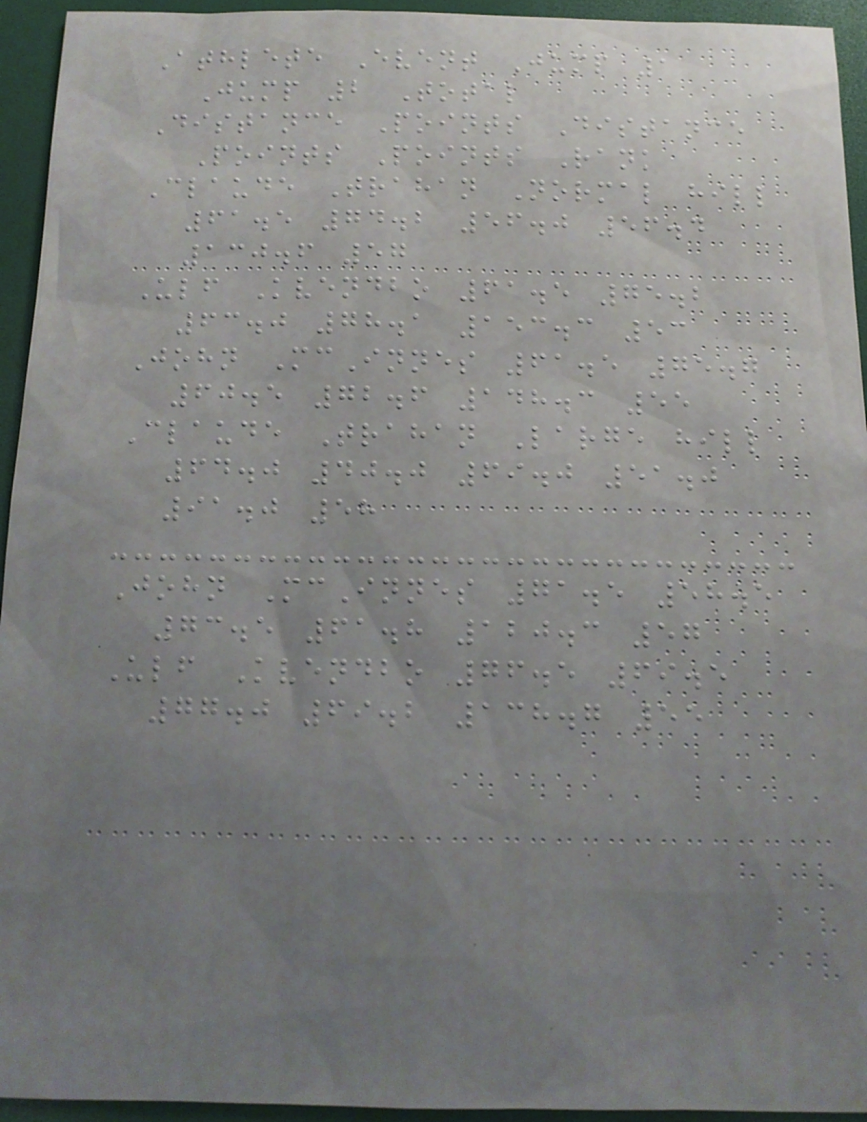Athlete Event Jump 1
Jump 2 Total
Distance Points Distance
Points Points Rank
Claude Trahan Normal hill
61.5 74.2 56.0 56.4
130.6 57
Ulf Kvendbo 61.5 75.2
63.0 78.1 153.3 53
John McInnes 61.5 75.7
60.5 72.6 148.3 55
Claude Trahan Large hill
64.0 40.0 69.0 51.0
91.0 58
John McInnes 71.5 58.5
73.5 61.8 120.3 57
Ulf Kvendbo 76.5 69.5
77.0 69.2 138.7 55
